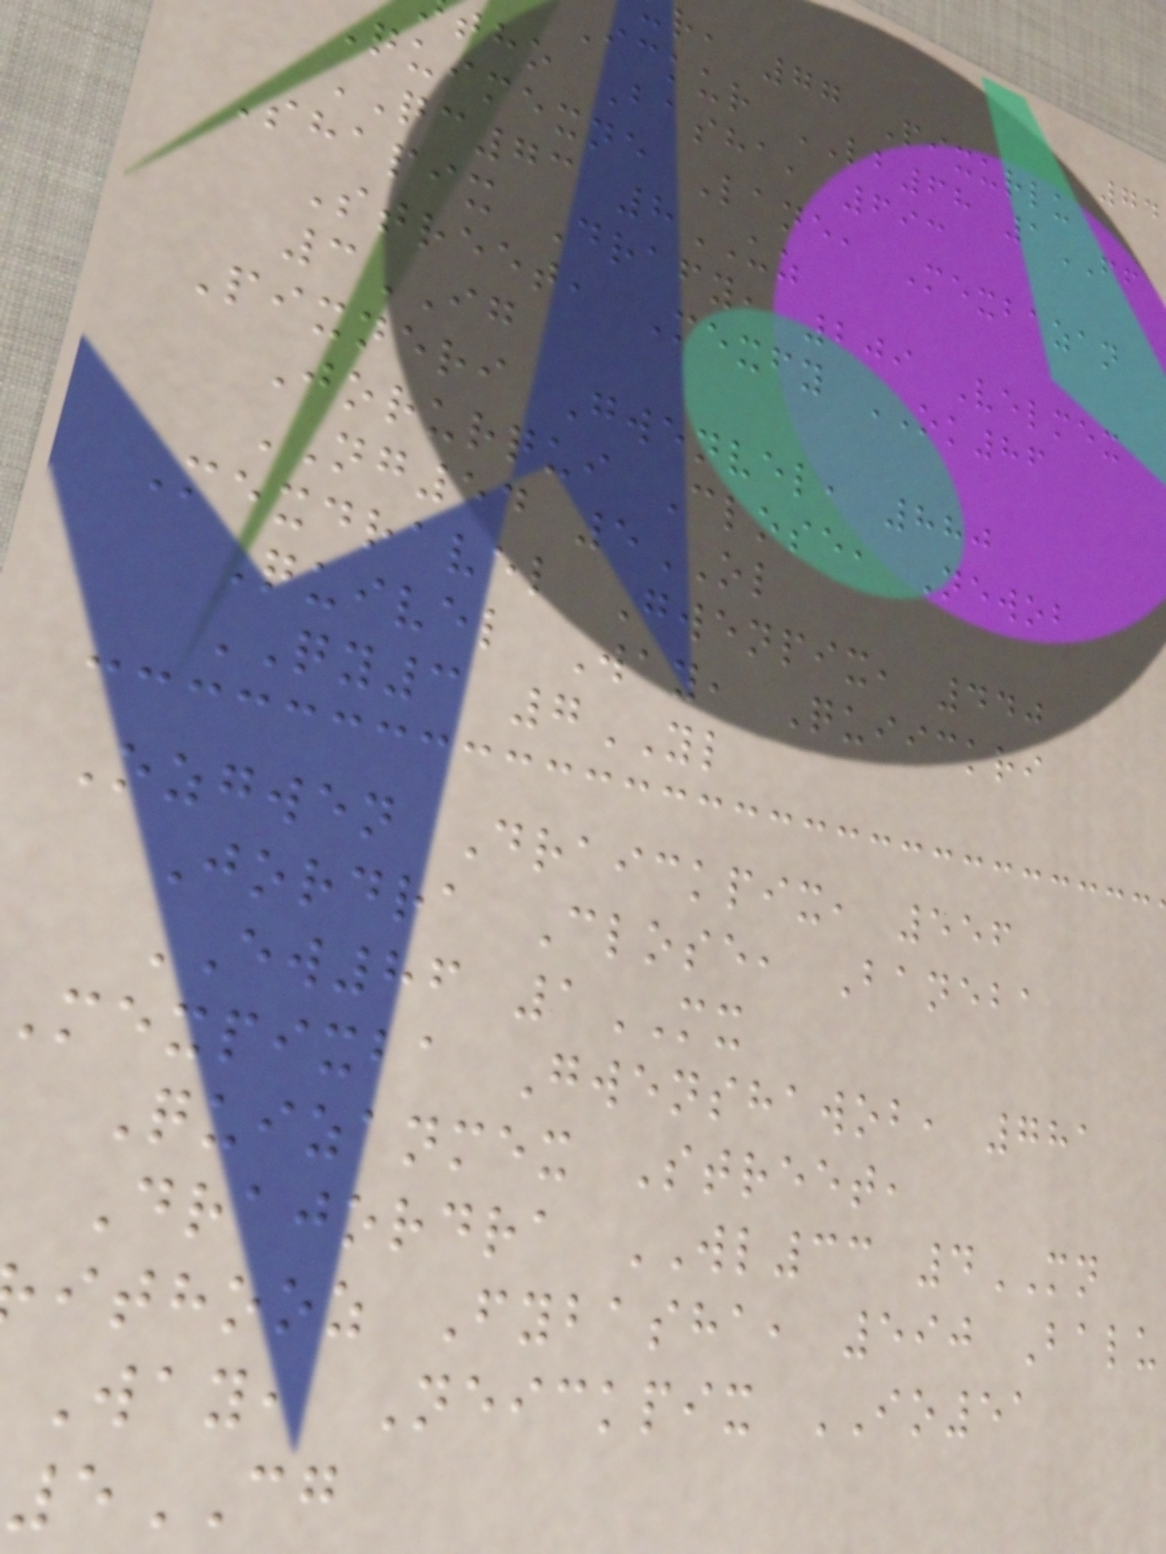74
r, 77 Pixurlu
Ickur LB68 1FF
tho Basha, 693
Quimexne Lane, Mexbazan
QC73 8UZ
Shapix Drafy, 209 Velmex
Street, Mexfy OK86
3IG
Pixneri Gwenvel, 880
Jorurqui Close, Newob
NG54 5OL
Mexdravel Gwenpix, 440
Quivel Way, Quiickri
QY3 7YL
Ozgwen Draickpix, 556
Jordra Close, Baneba
EW86 1MX
mexpixba Gwenshawob, 781
Quizanmex Street,
Drajordra WL33 4MN
ithooz Fybasha, 590 Balu
Way, Neickpix IO51
5CG
